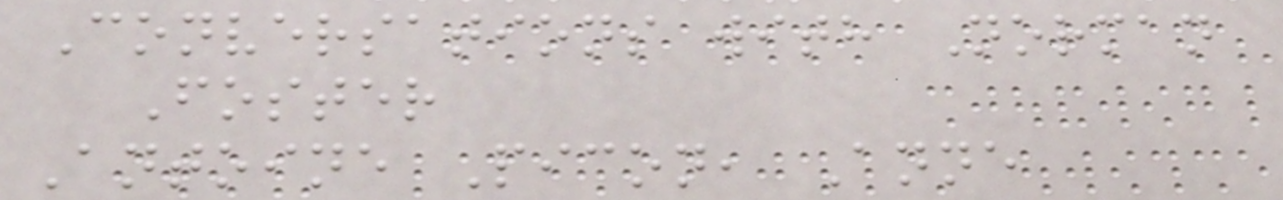Conversations with Norman
Foster
Antoine Picon, Anne
